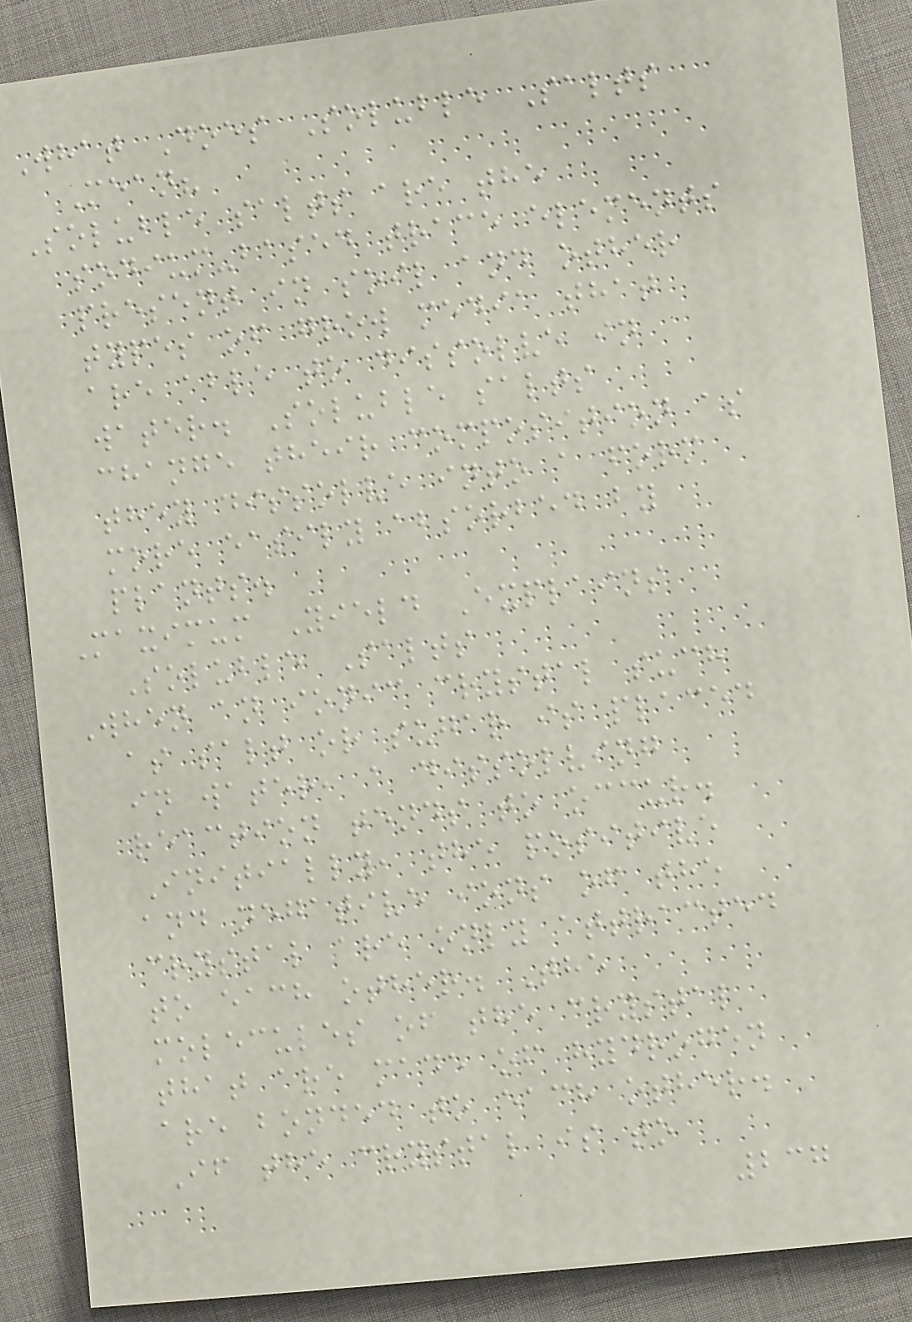What Does Soluble Salts
Mean?
Soluble salts are the
sodium-based trace elements
present in soil and other
types of grow media that
are able to dissolve in
water. Soluble salts
change their composition as
they dissolve into a form
more easily absorbed by
plants.
Maximum Yield Explains
Soluble Salts
When an ionic crystal such
as salt or sugar is placed
in water, a dissolving
reaction tends to occur.
Initially, the positive
and negative ions of the
crystal are only attracted
to each other. The
molecules of the crystal
that are made of hydrogen
are bonded to each other.
If the crystal is to
237
